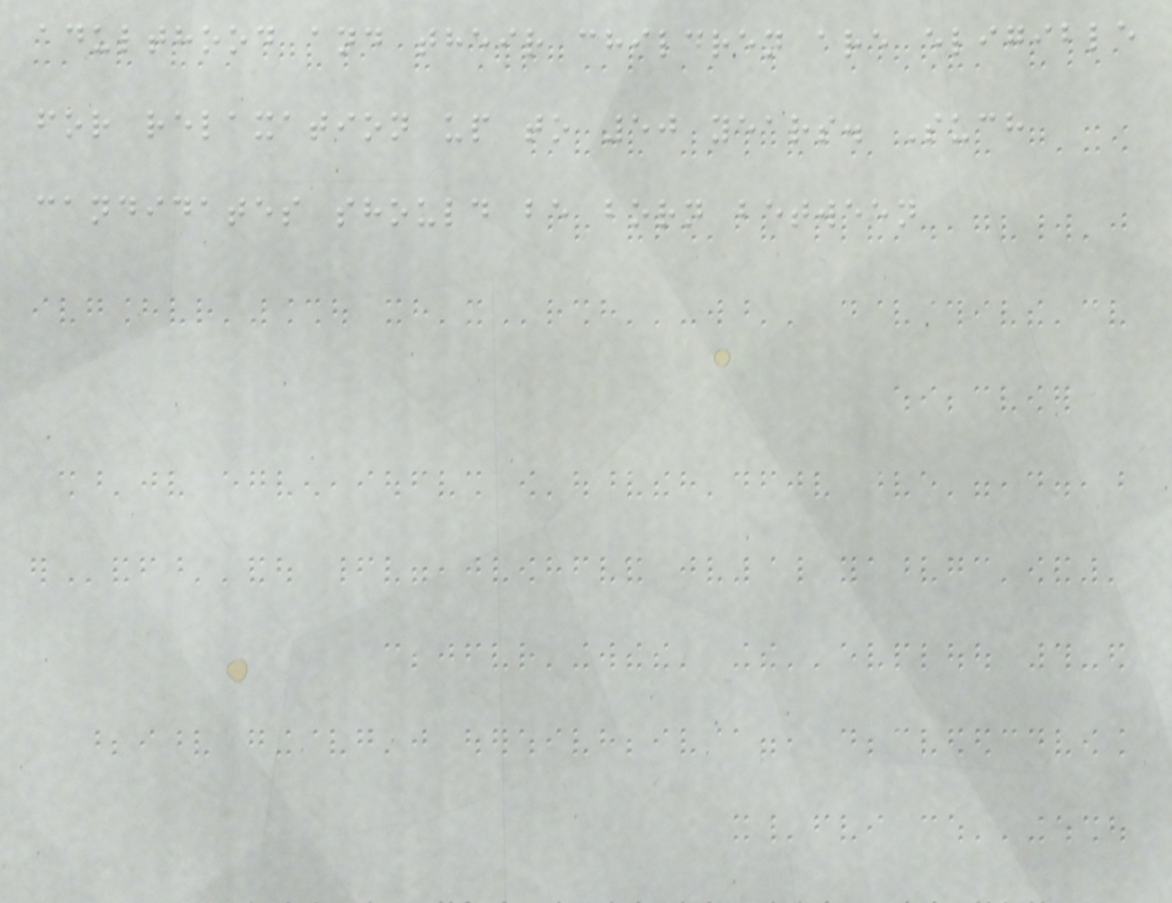adulthood and their children are eligible
for relaxation up to 50 years. Such
candidates should be born between
